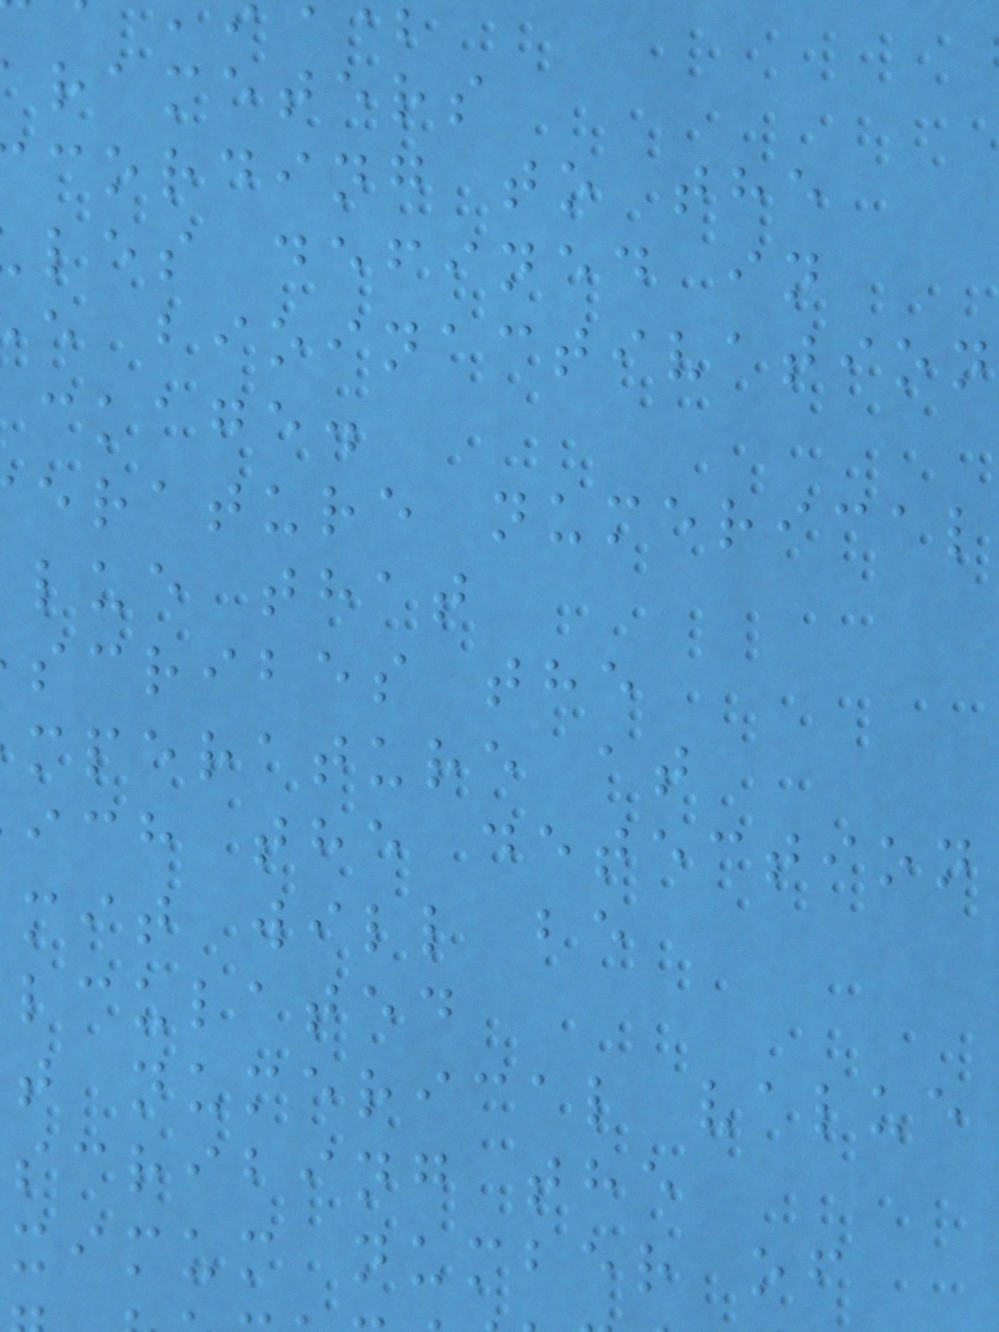rameters
cording to the
les defined in
e bioinactivation
ckage.
erature numerical
lue that
scribes the
mperature at
ich the detection
mit will be
lculated
t numerical value
scribing the
ximum number of
